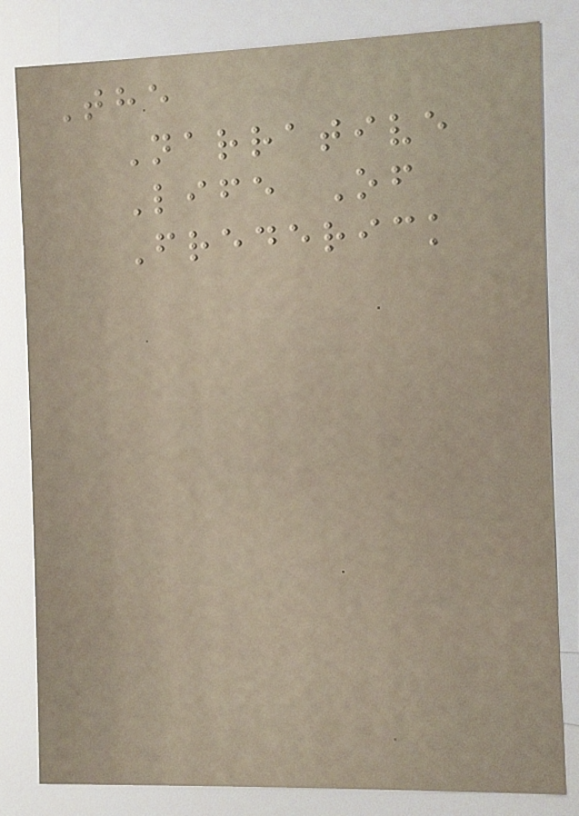The
Narrative
Life Of
Frederick
